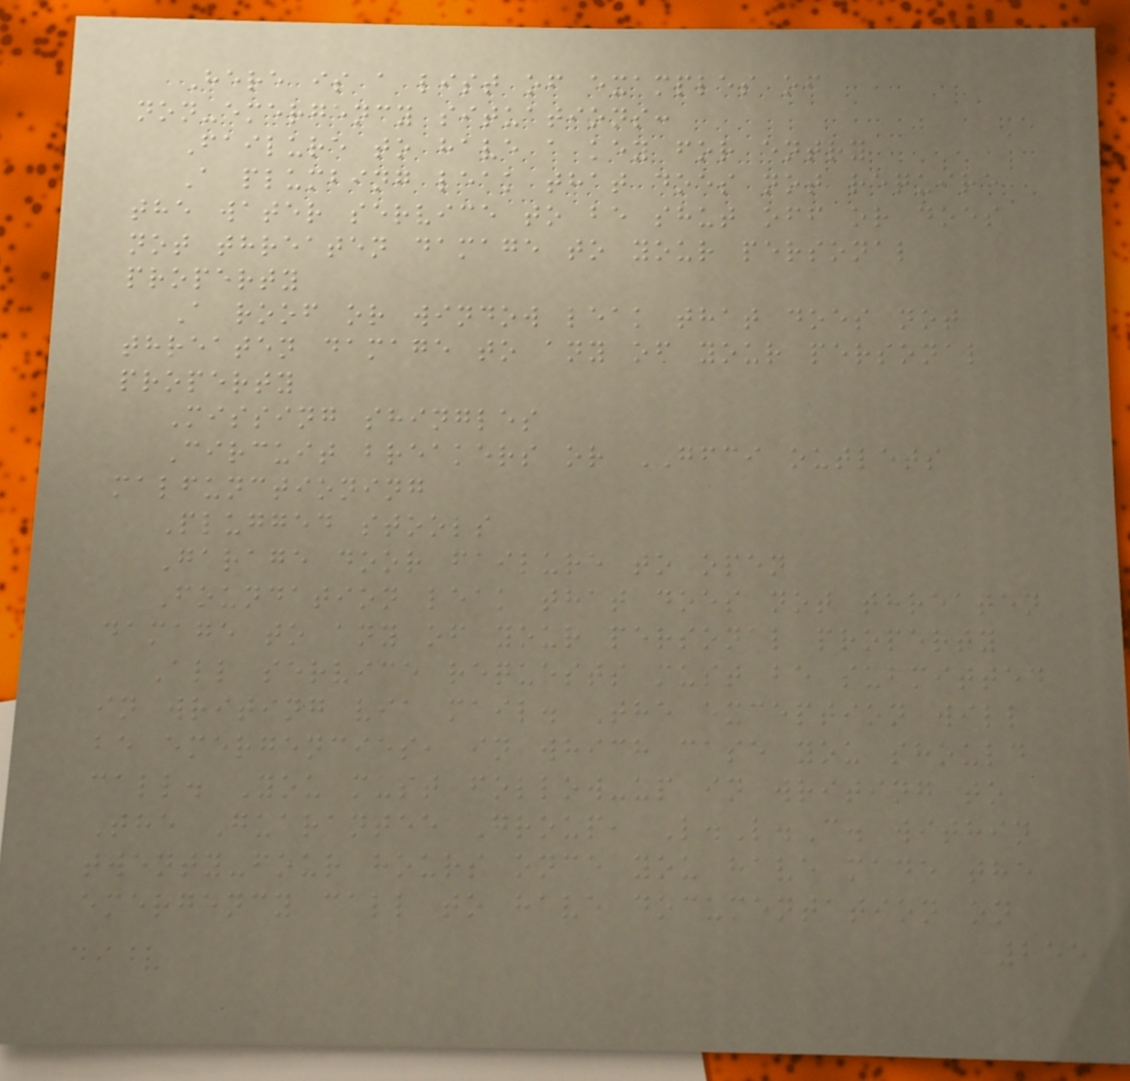Here is a list of examples of
non-emergency situations:
Failure to have a key for entry
A plumbing leak that does not require
the water service to be shut off or does
not threaten damage to your personal
property
A roof or window leak that does not
threaten damage to any of your personal
property
Missing shingles
Circuit breakers or GFCI outlets
malfunctioning
Plugged stools
Garage door failure to open
Foundation leak that does not threaten
damage to any of your personal property
All service requests must be submitted
in writing via mail. The exception will
be emergencies, in which case you should
call. You must follow-up in writing to
The Guarantee Group, L.L.C. within
twenty-four hours once you have made the
emergency call to have documentation on
255
